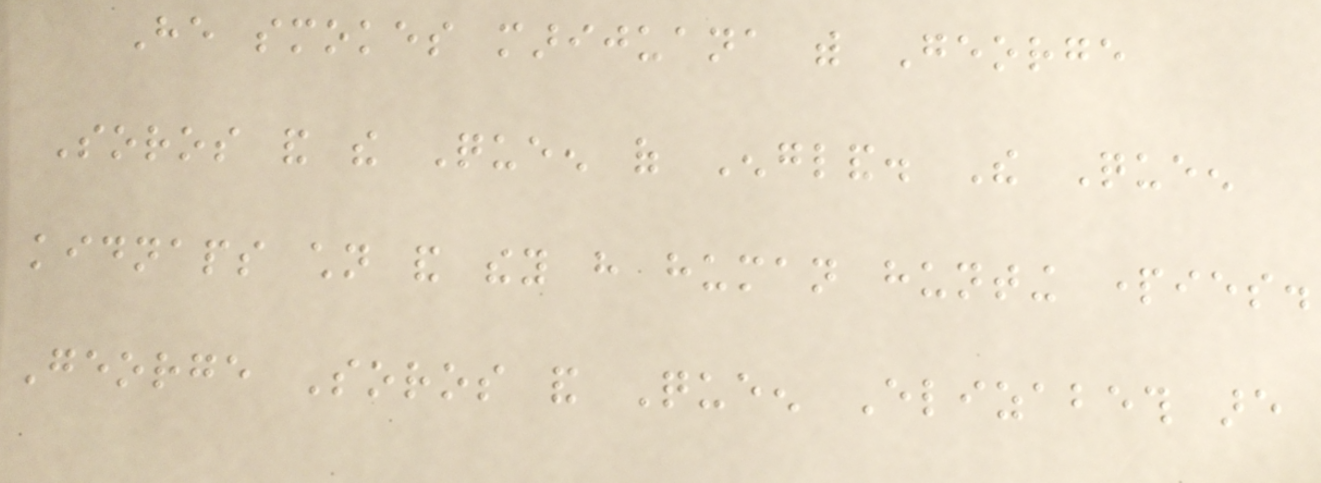He smokes marijuana with George
Soros and the Queen of England. The Queen
kidnaps children and they have human hunting parties.
George Soros and Queen Elizabeth are
